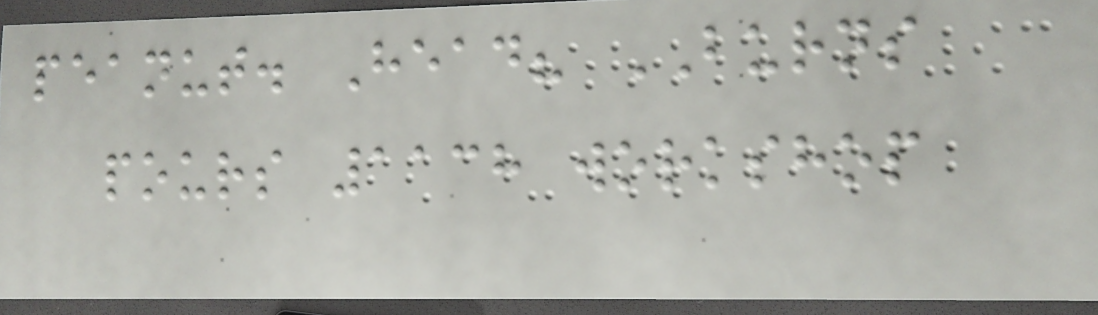peanut. Head? BURNS
pours 1138 workshop
